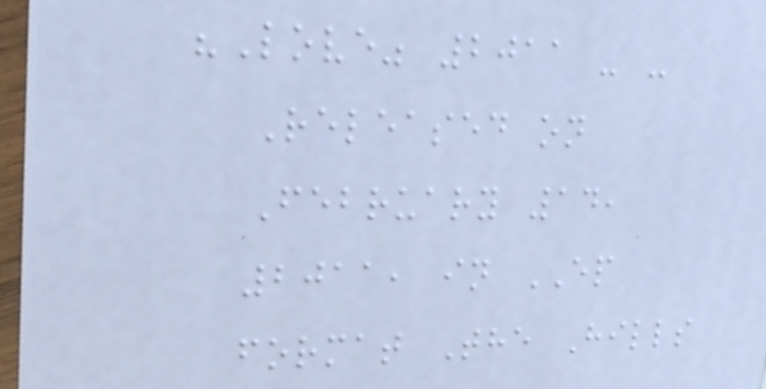"Love" 2011 - -
Released on
February 14,
2011, in EP
format The Hills
